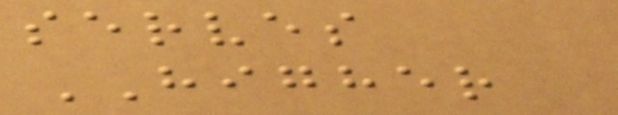serves
HIGHER
